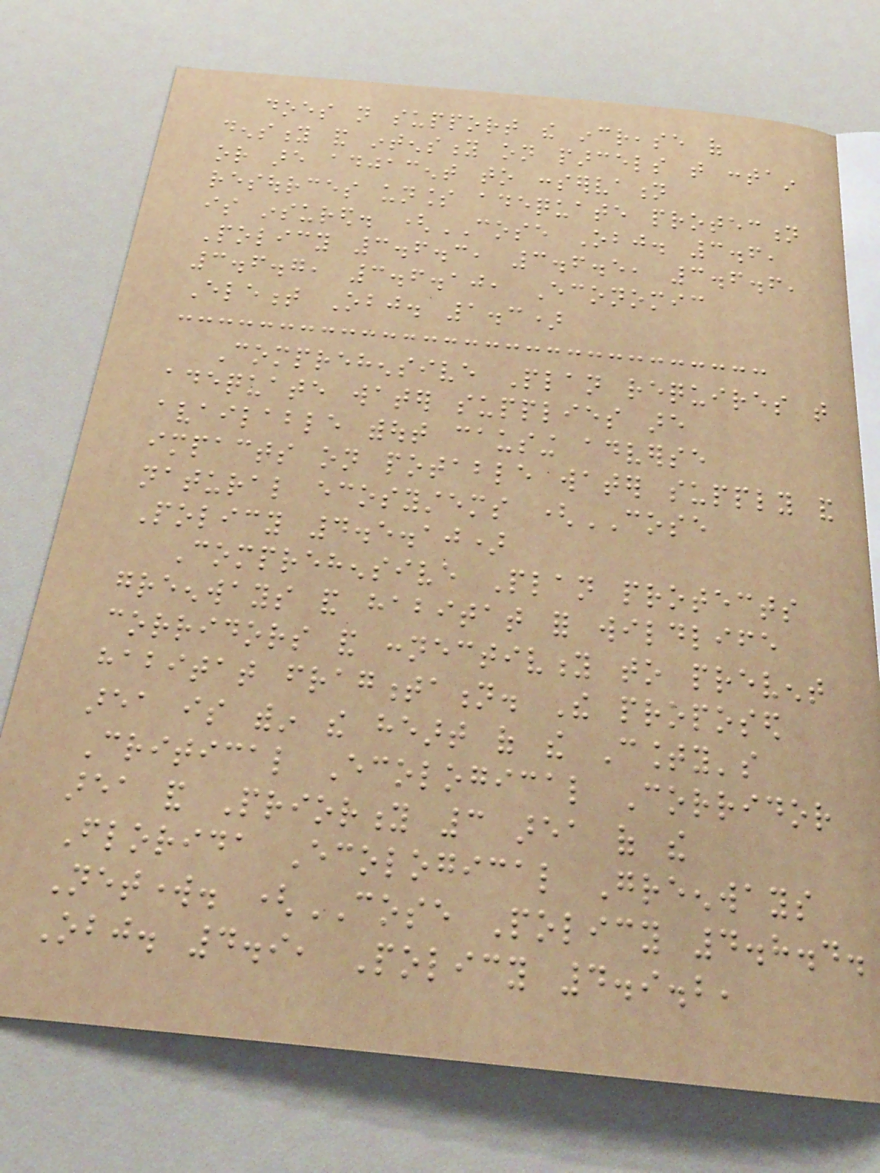does not support the increase of
density and intensity on parcels that contain
or are adjacent to conservation
resources unless adequate protection
is insured. (COSE Obj. 3.6,
Policy 3.6.3, 3.6.5, 3.6.6,
3.6.7, 3.6.10, Economic
Element Obj. 1.3)
Comprehensive Plan requires that
adequate water supplies are
available without causing adverse
impacts on potable water supply and
natural ecosystems (COSE
Policy 4.5.10)
Comprehensive Plan protects
greenways and habitat for wildlife
corridors and connectivity to prevent
habitat fragmentation. The proposed
area is within the heart of the County's
Critical Ecological Corridor
area and Priority 3 area of the
Florida Ecological Greenways
Network. (COSE Policy 4.8.4.
Obj. 4.9, Policy 4.9.2,
